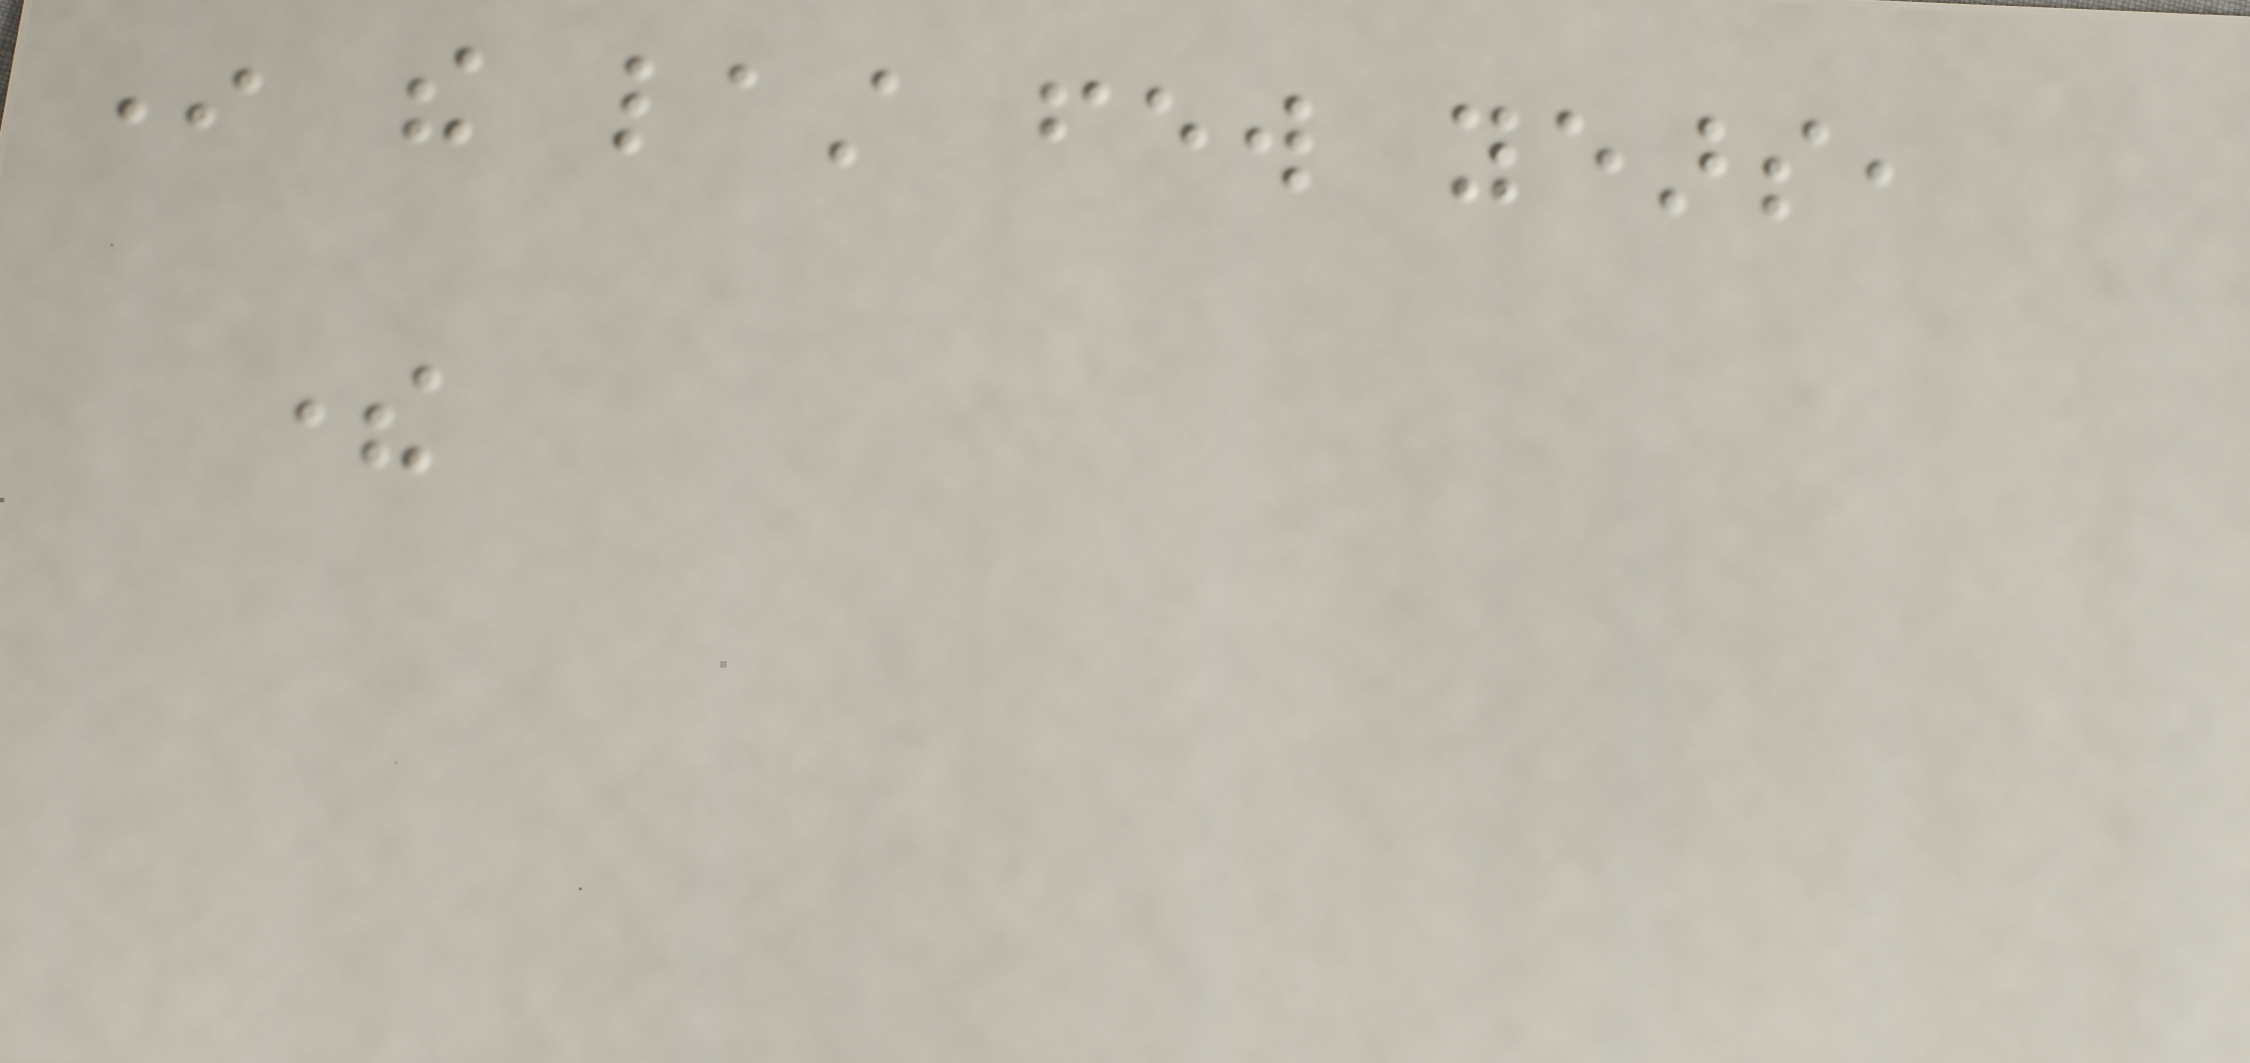In the last few years,
there
